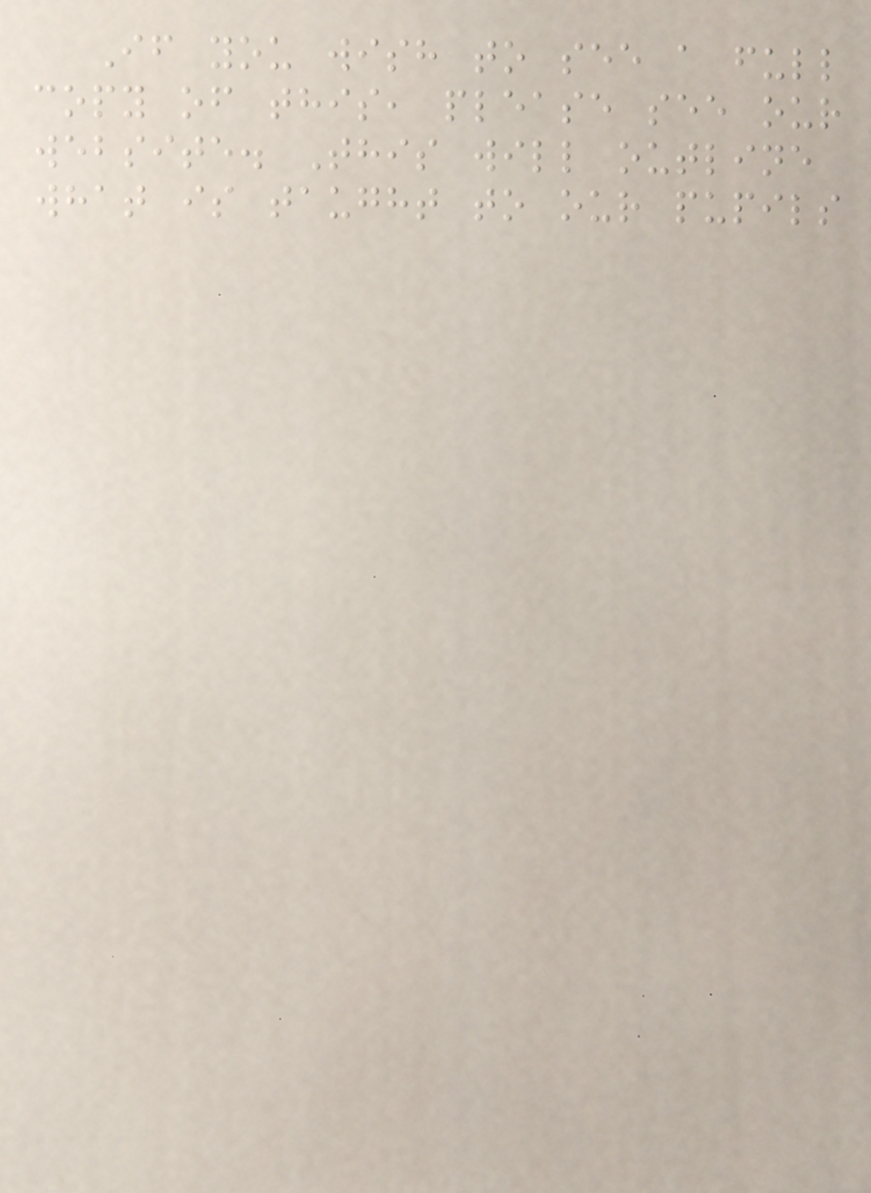If you wish to see a full
copy of this, please see our
website. This will outline
what is taught to our pupils
